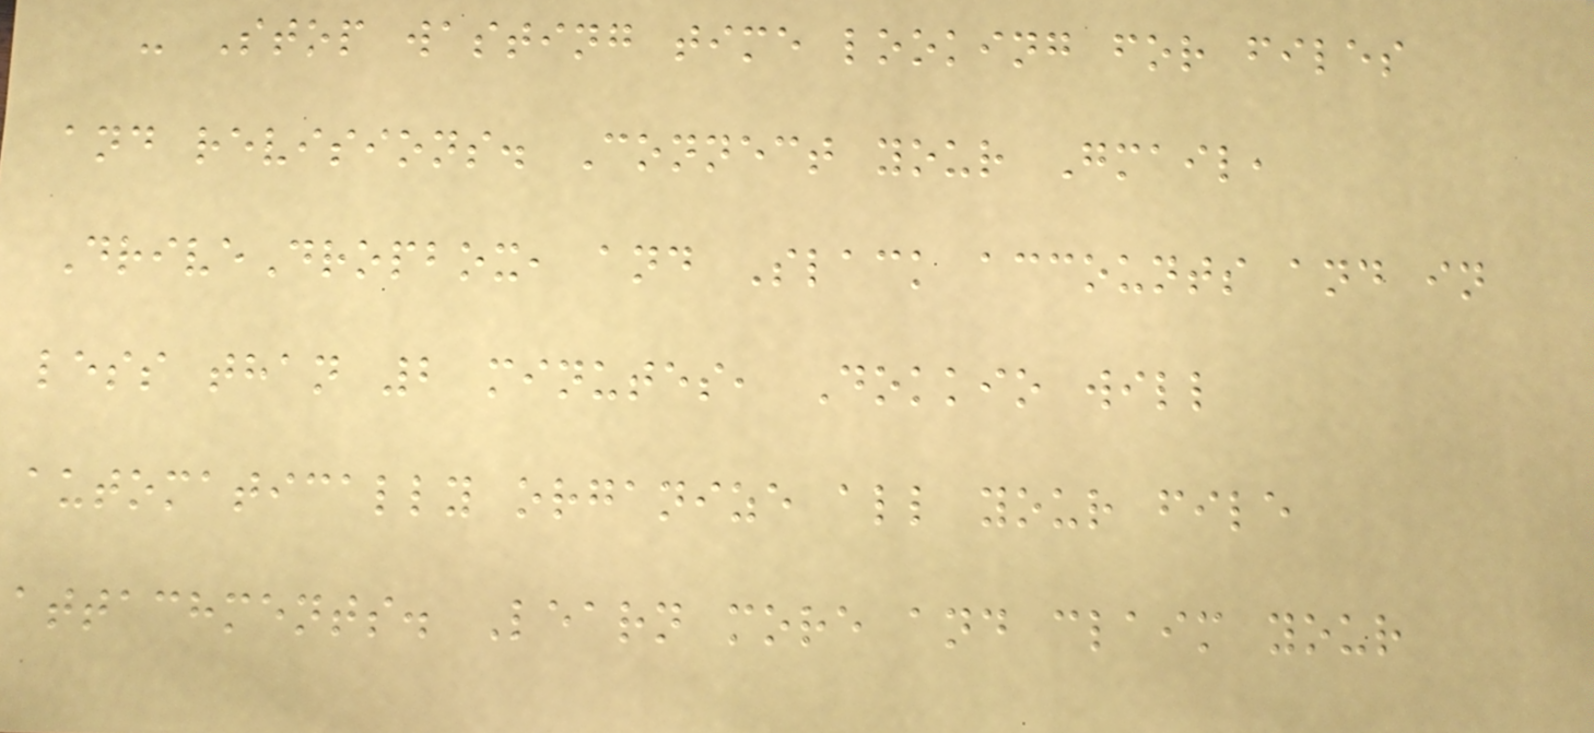- Stop wasting time looking for files
and revisions. Connect your Gmail,
DriveDropbox, and Slack accounts and in
less than 2 minutes, Dokkio will
automatically organize all your file
attachments. Learn more and claim your
